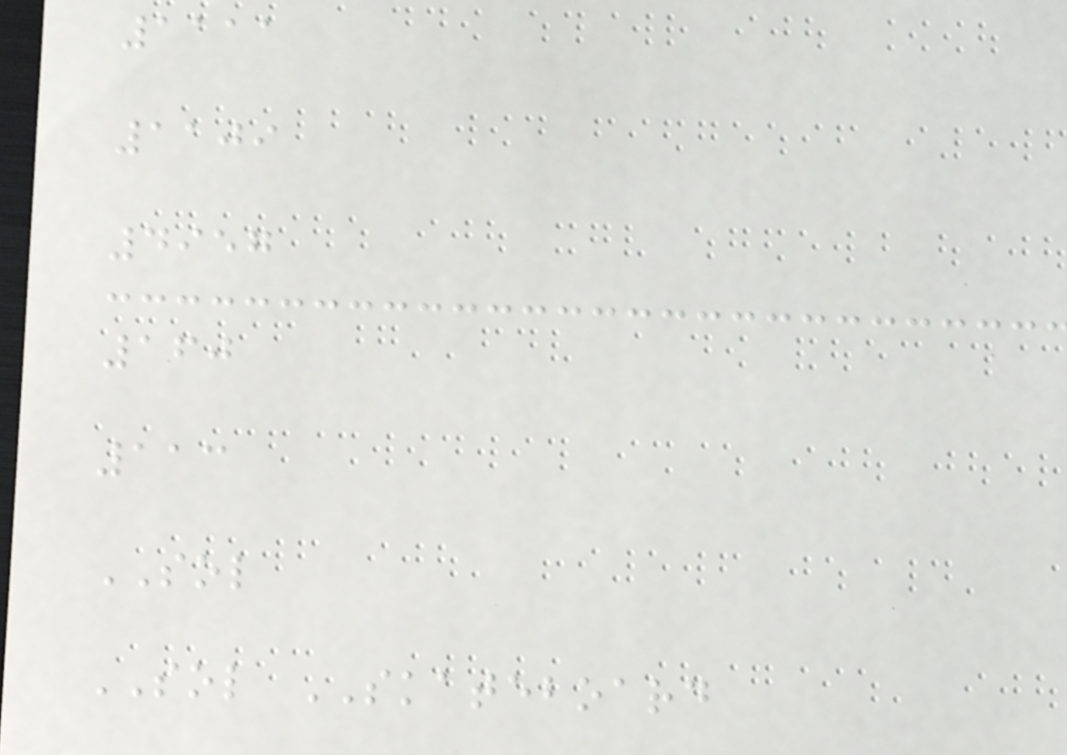1111
1109
4957
160
113
SOL
SOL SKATEBOARD
